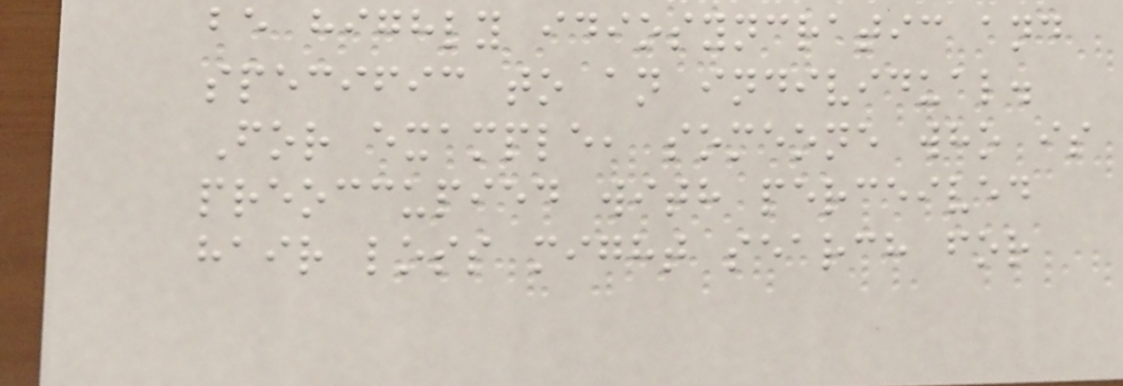be highly idiosyncratic and
specific to an individual.
For example, someone who is
preoccupied with perceived
hair loss might search for
